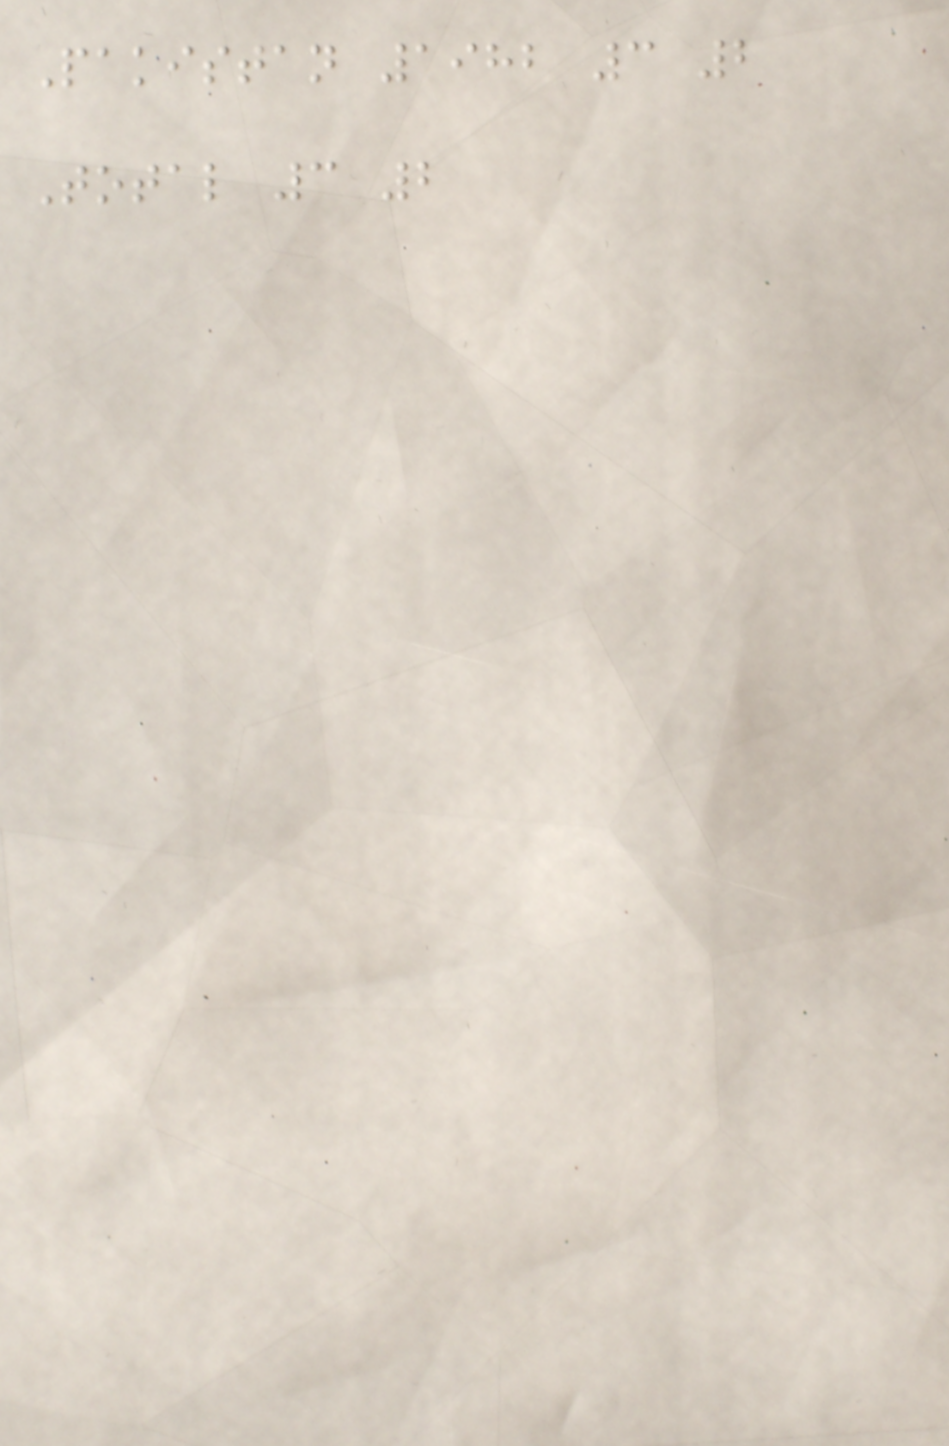Pakistan 1982 3 2
Total 3 2
